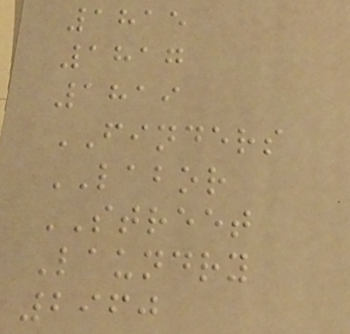1815
1817
1819
FINDERS
LABOR
STREET
Laundry
2960
